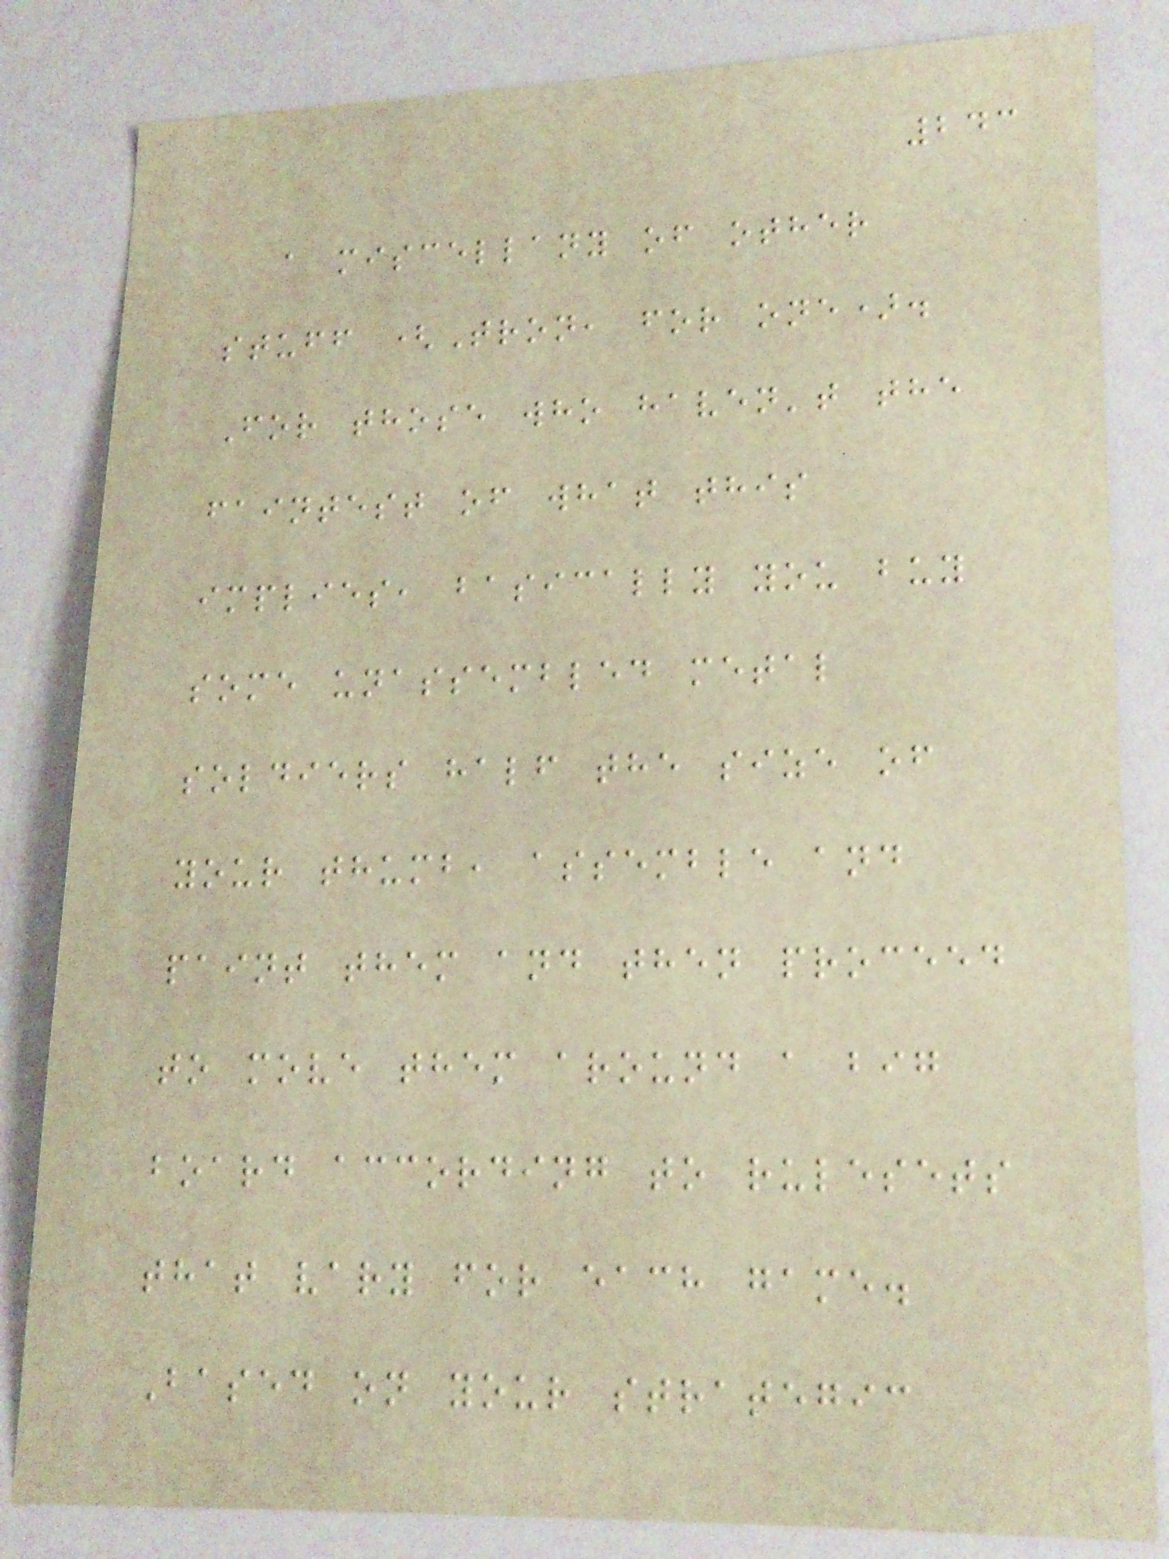243
a miscellany of other
stuff (Tron, for one).
For those who haven't the
faintest of what this
implies, basically you buy
some unassembled metal
soldiers half the size of
your thumb, assemble and
paint them and then proceed
to move them around a big
board according to rulesets
that vary for each game.
Based on your strategic
